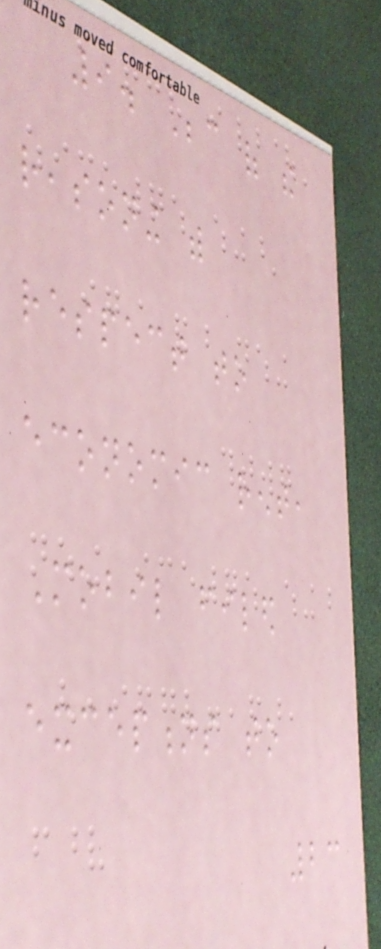9. Because of the
reasoning with
respect to
economic rent,
Mobil filed
exceptions to
23
